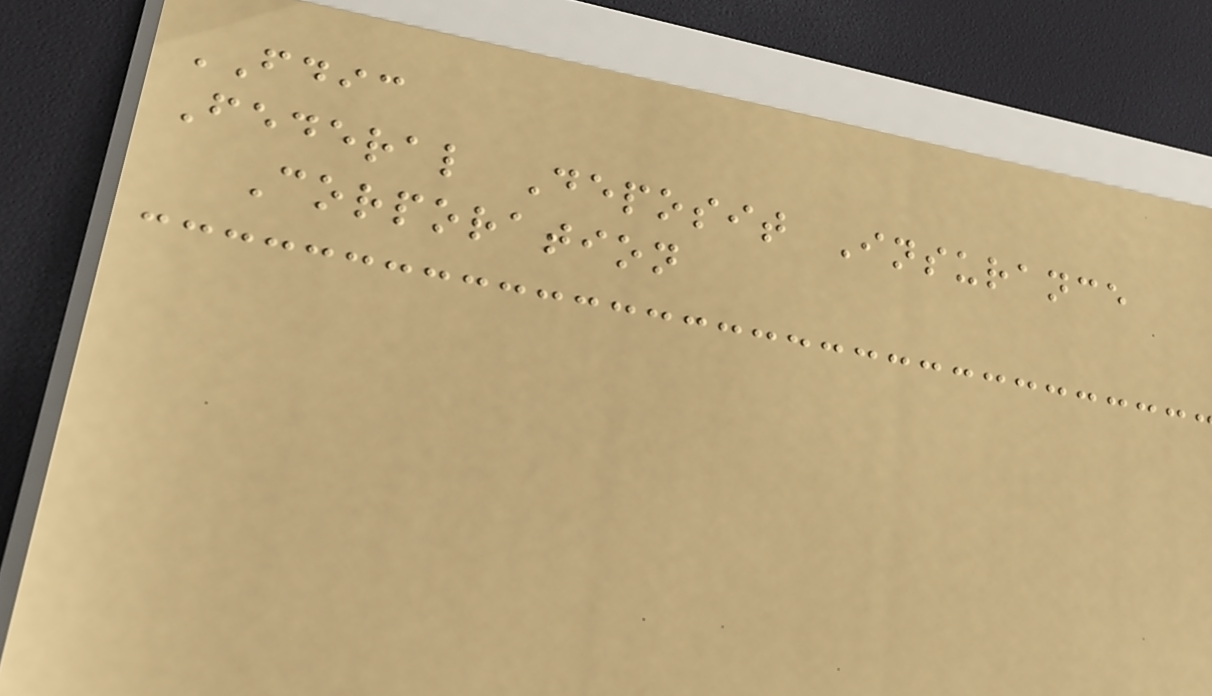FDIC
Federal Deposit Insurance
Corporation
